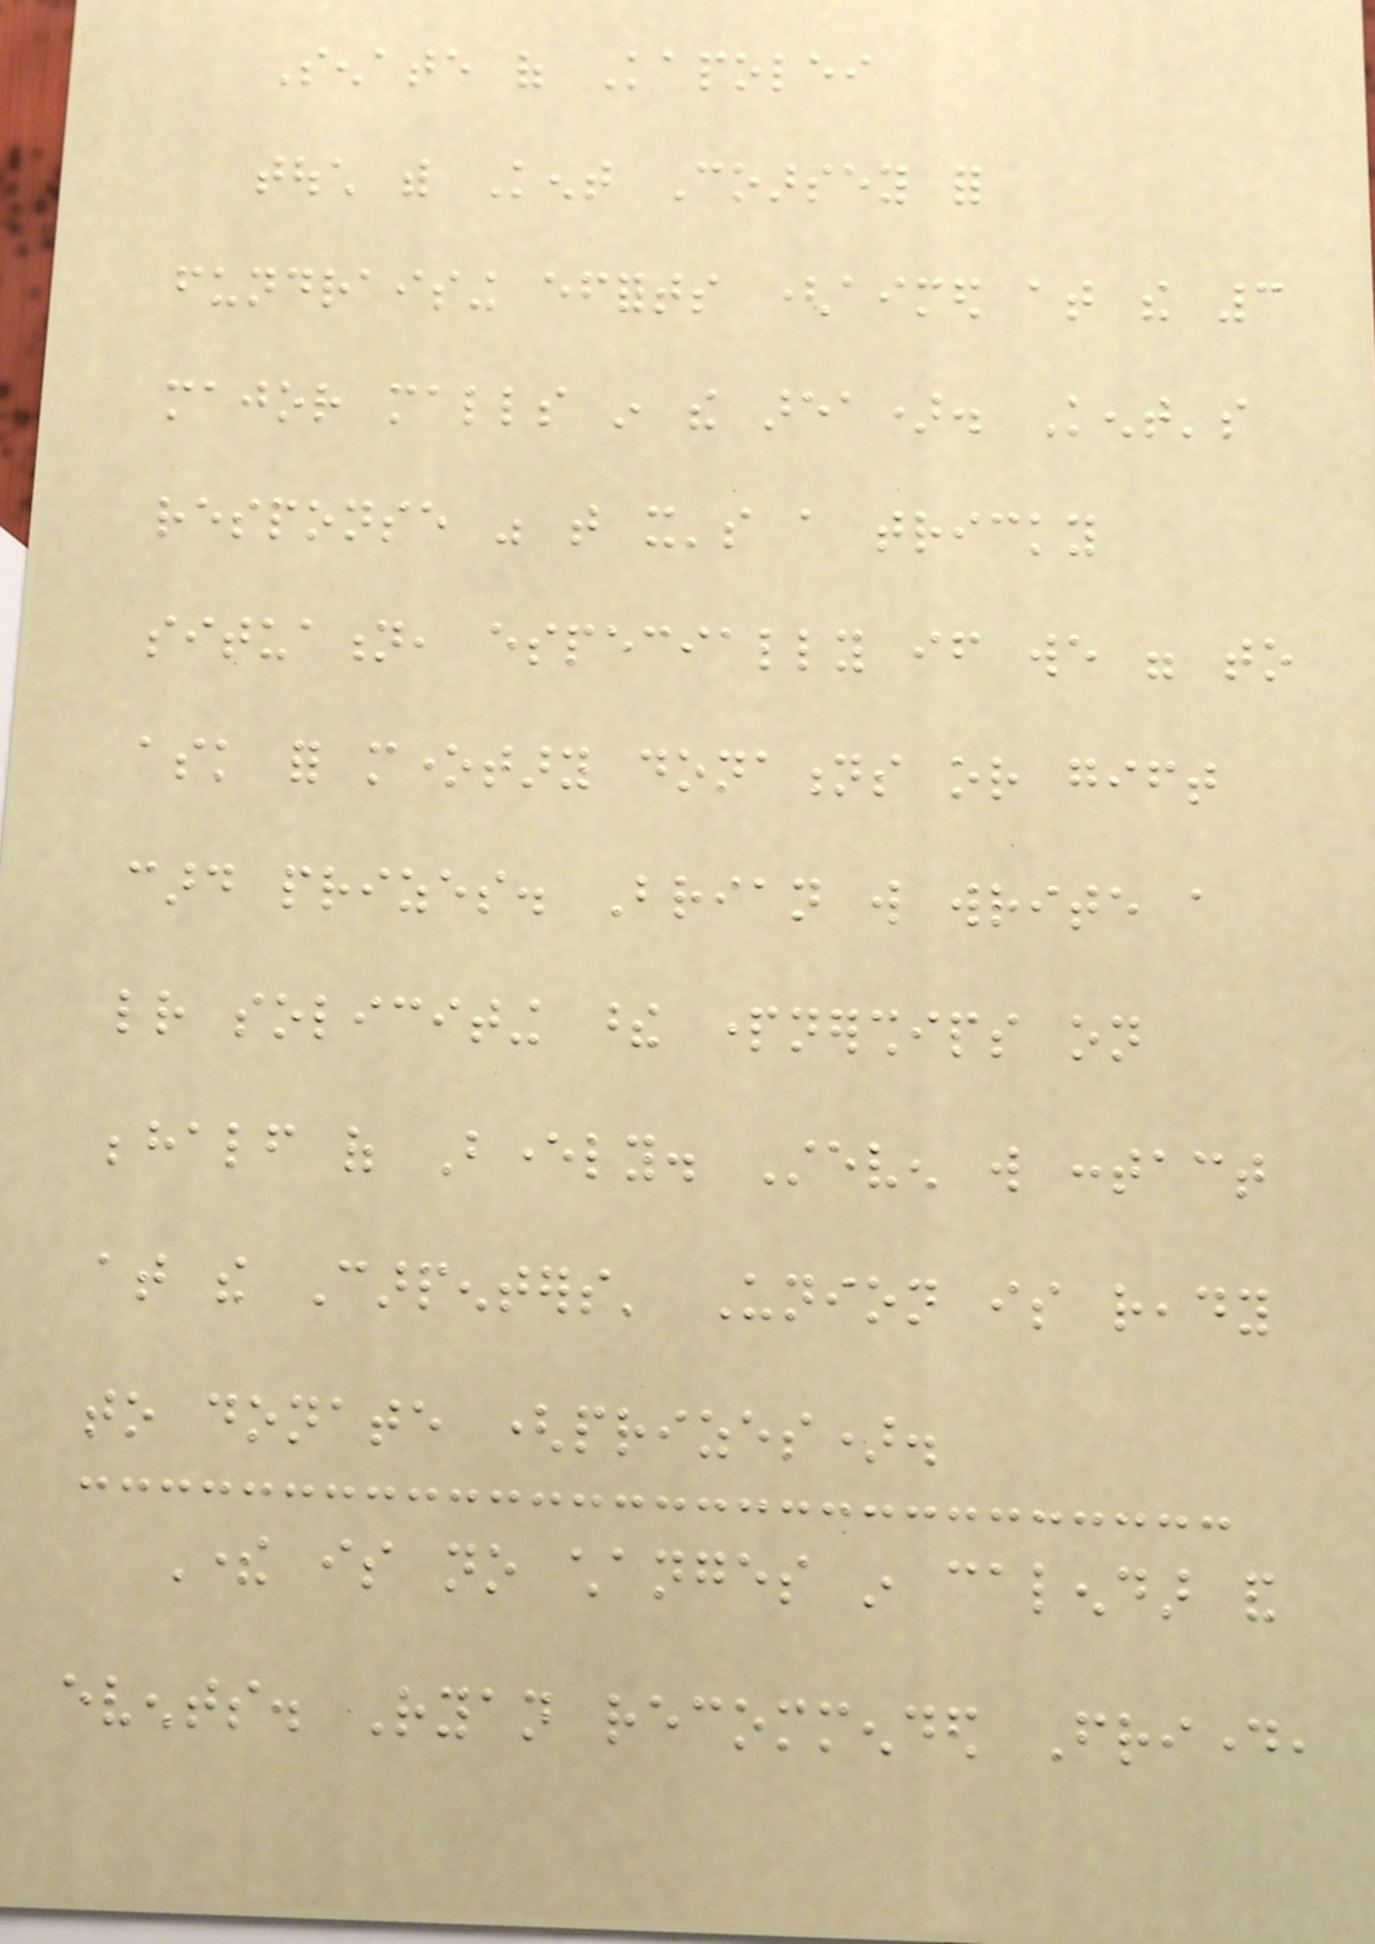Senate of Kapolei
touch with Kent Coarsey for
fundraising efforts (aimed at the 3
major malls in the area). Kent's
response was that it's a tricky
situation, especially if we were to
ask for monetary donations or gift
card prizes. Brian will write a
letter soliciting these partnerships on
behalf of Beverly. Steven will contact
at the Carpenters' Union is ready
to donate (prizes).
There is no changes in calendar and
events. Ryan recommended Friday,
